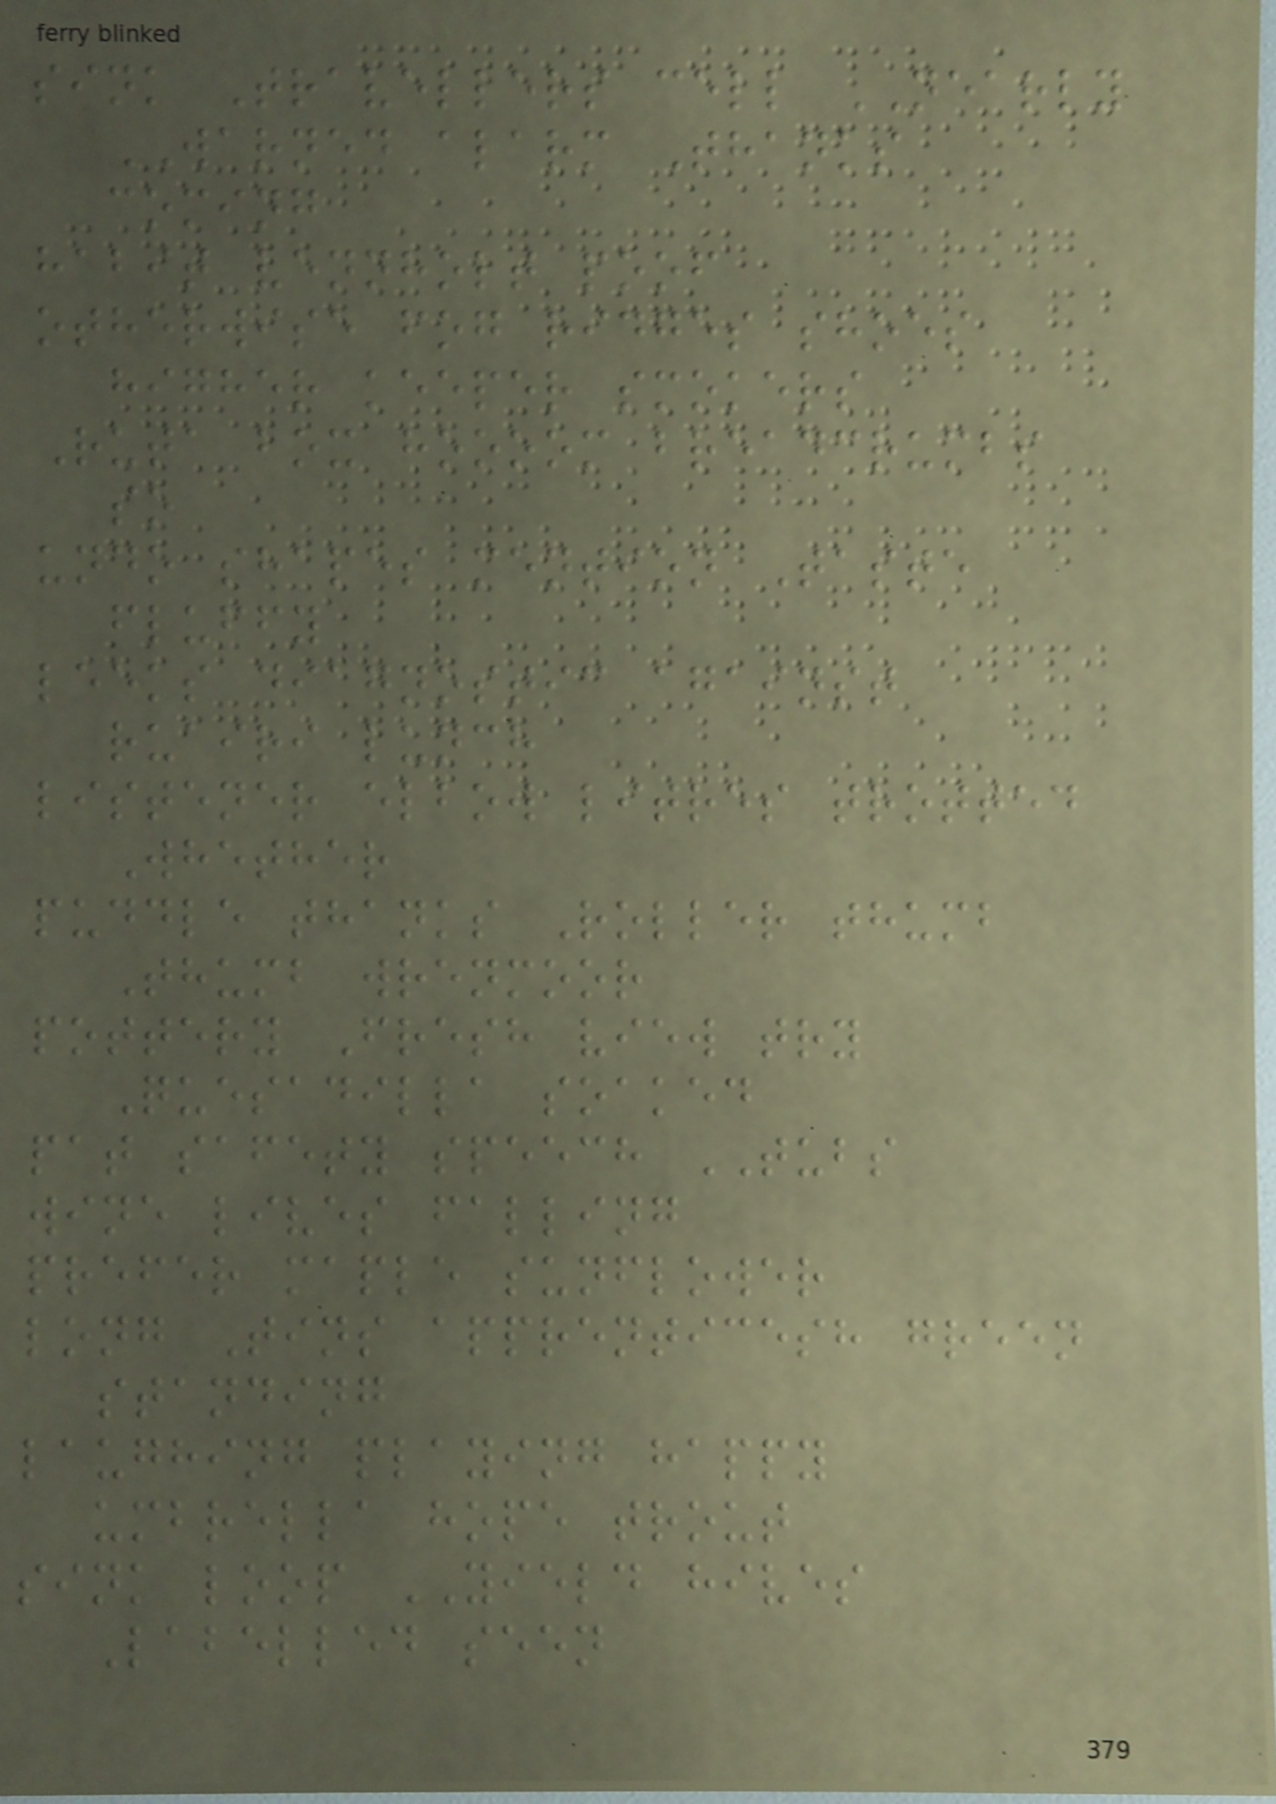sink Travellers cell NEARLY
WARNED alarm Thanks
coming
habit vennholt poof
otherwise fog ridges shoes
higher keeper smokers
Ruta box hoooom breadcrumbs
so
undo shapes mention Taste
fluffy
leeks diagnostic against
ruairi lunch
listener elbow litres trotted
Whether
puddle thanks Roller thumb
Thumb wrenmoor
pottery Fresh view try
Quesadilla soaked
pat safety speech TUBS
wine lives falling
prefer maple sunflower
long Tins apprenticesh green
standing
laughing playing happy
umbrella hope trout
sink loop YIELD hives
Labelled seen
